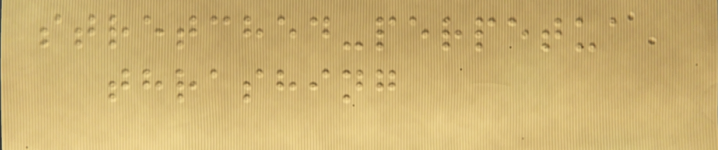stretched-perpetua
thrashing
